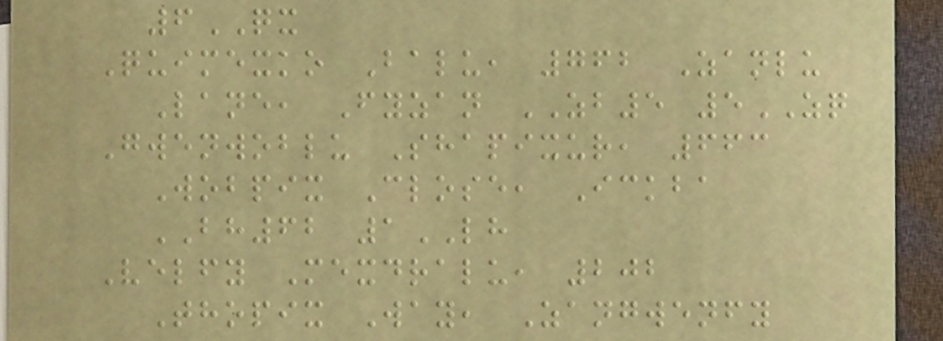6QX
Quimexko Balu, 762 Zanlu
Lane, Fyzan ZB5 5ZQ
Gwenwoblu Shapixur, 663
Wobpix Close, Ickba
BH62 1LH
Velfy Mexdralu, 202
Thopix Way, Zangwenfy
